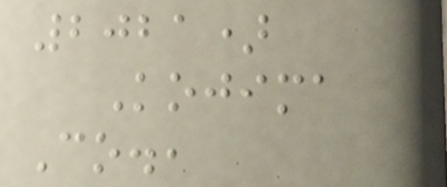2021)
Kojima
Co.,
